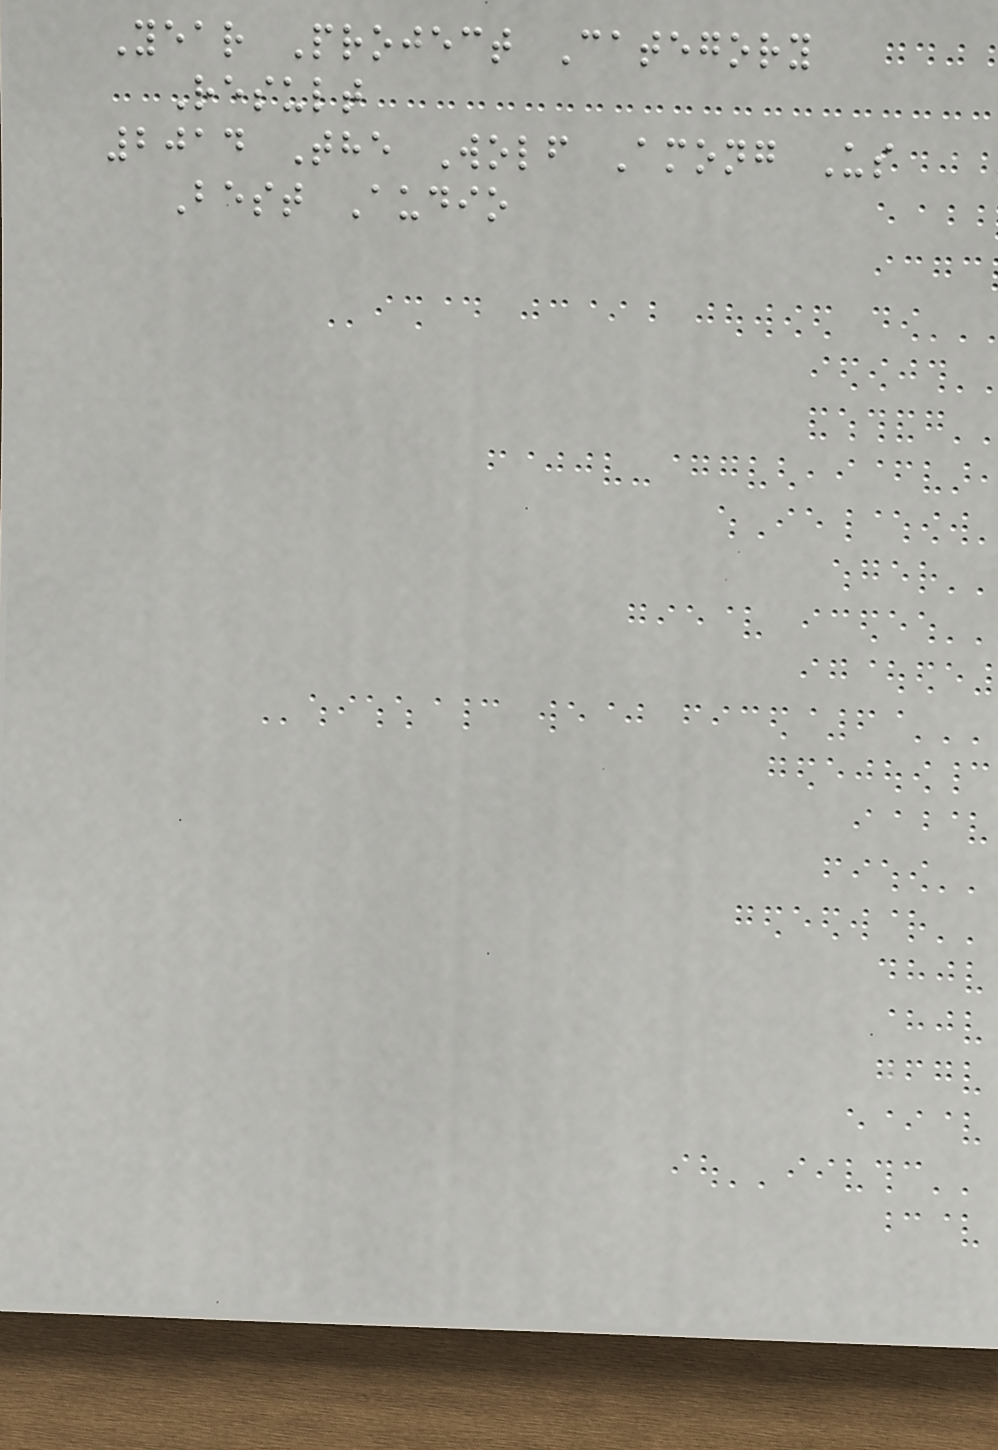Year Project Category
Result
2014 The Wolf Among Us
Best Audio
